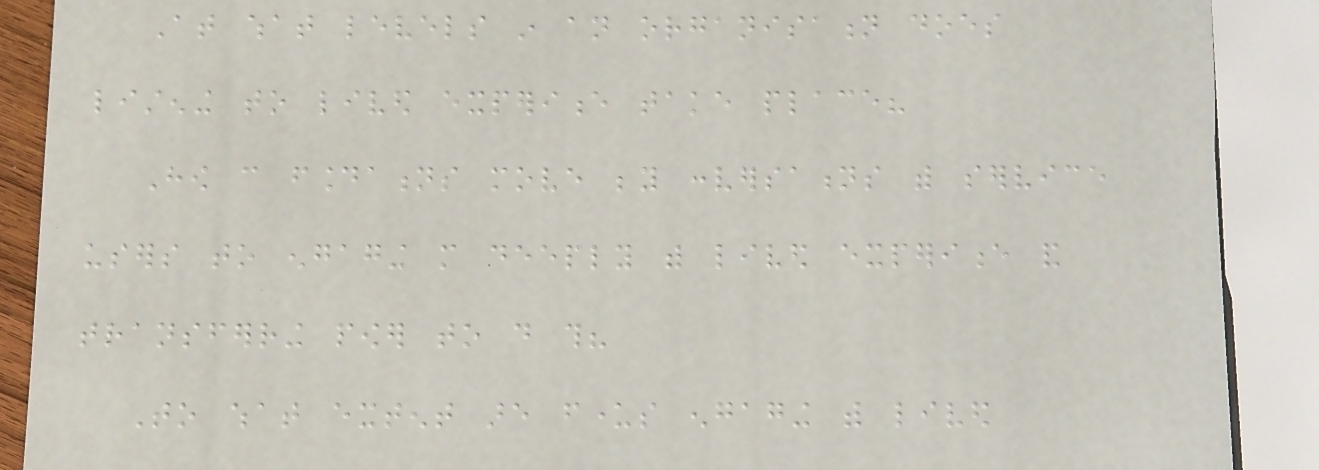At what levels in an organisation does
listening to lived experience take place?
How can foundations move beyond conversations with service
users to engaging more deeply with lived experience and
transferring power to do this?
To what extent are funders engaging with lived
